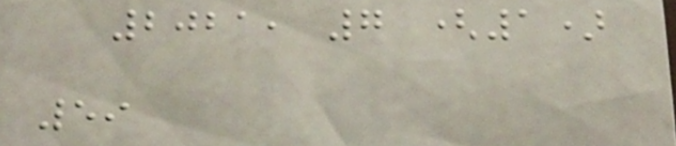2021, 7 (1)
59
